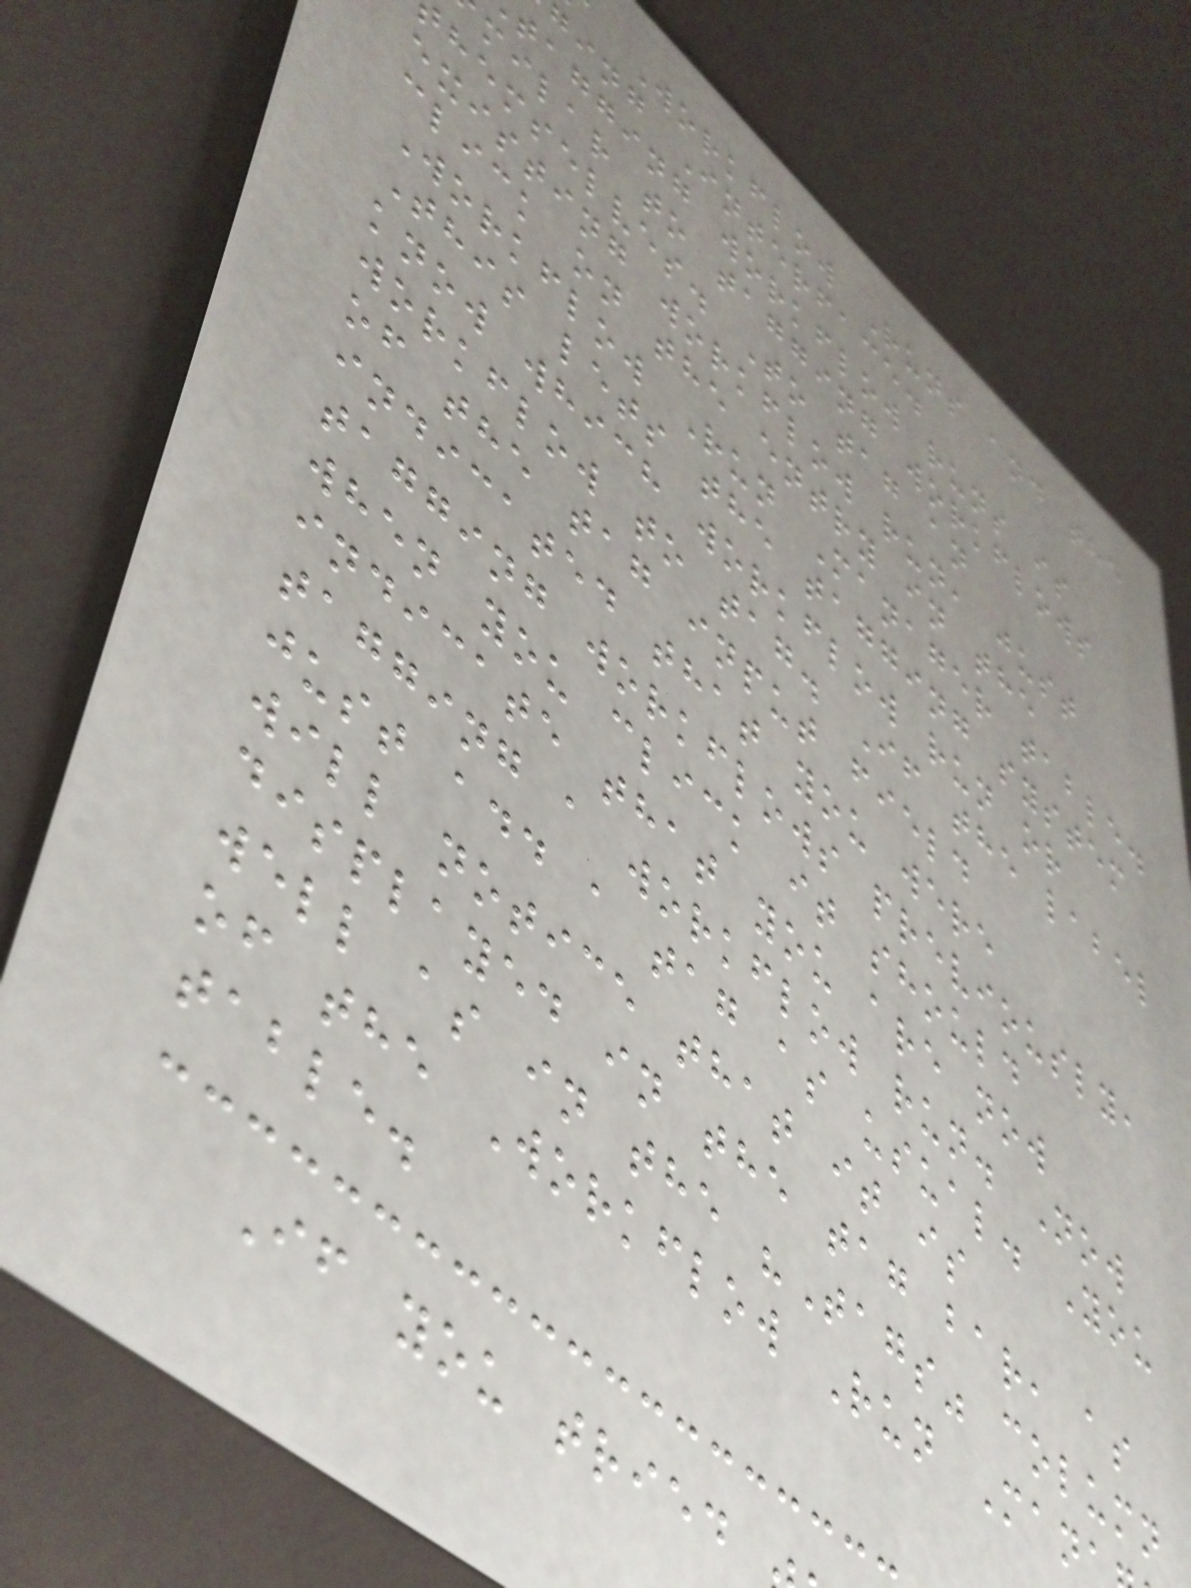Workflow Runs and the
ging Interface.
tagging workflow runs is
milar to tagging workflows
hemselves. To tag an
existing workflow run, just
click on the entry in the
Workflow Run Manager table.
This lets the tagging system
know which workflow run or
workflow to tag. If the label
of the tag input field
indicated that you were
tagging workflows previously,
when you click it should
indicate that you are now
tagging a workflow run. Now
just add a tag as usual. You
will notice that it is
displayed in the tag bar, as
well as in the "Tags" column
of the Workflow Run Man
table.
If you tried
